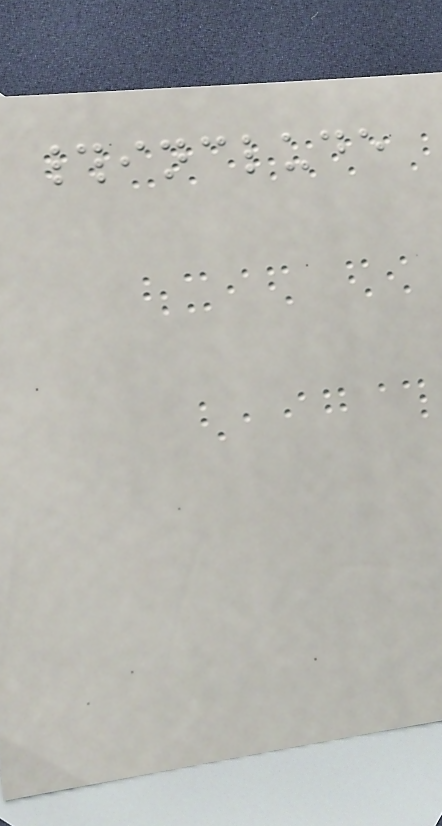#include
